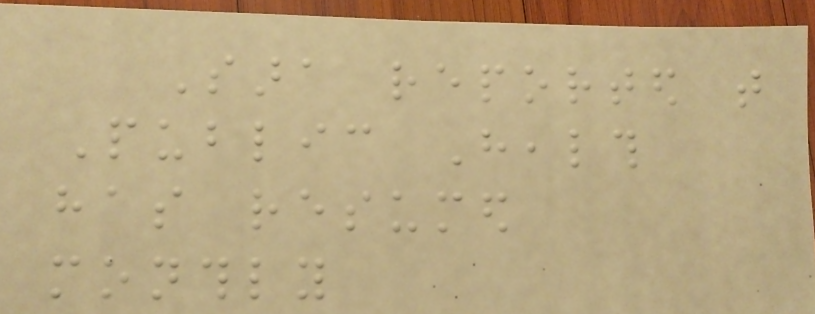Sara reported that
Public Health
has resumed
monthly
